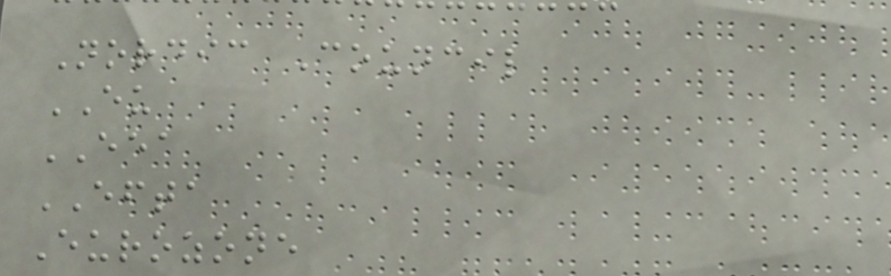Nordic Council
EU
EEA
EFTA
Eurozone
